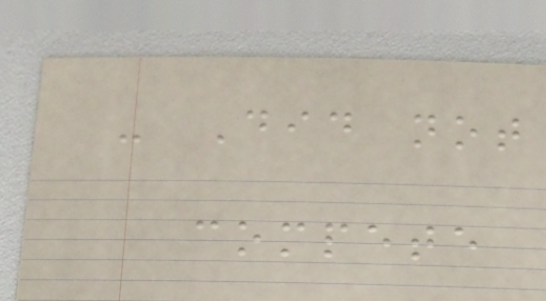- Did not
compete
